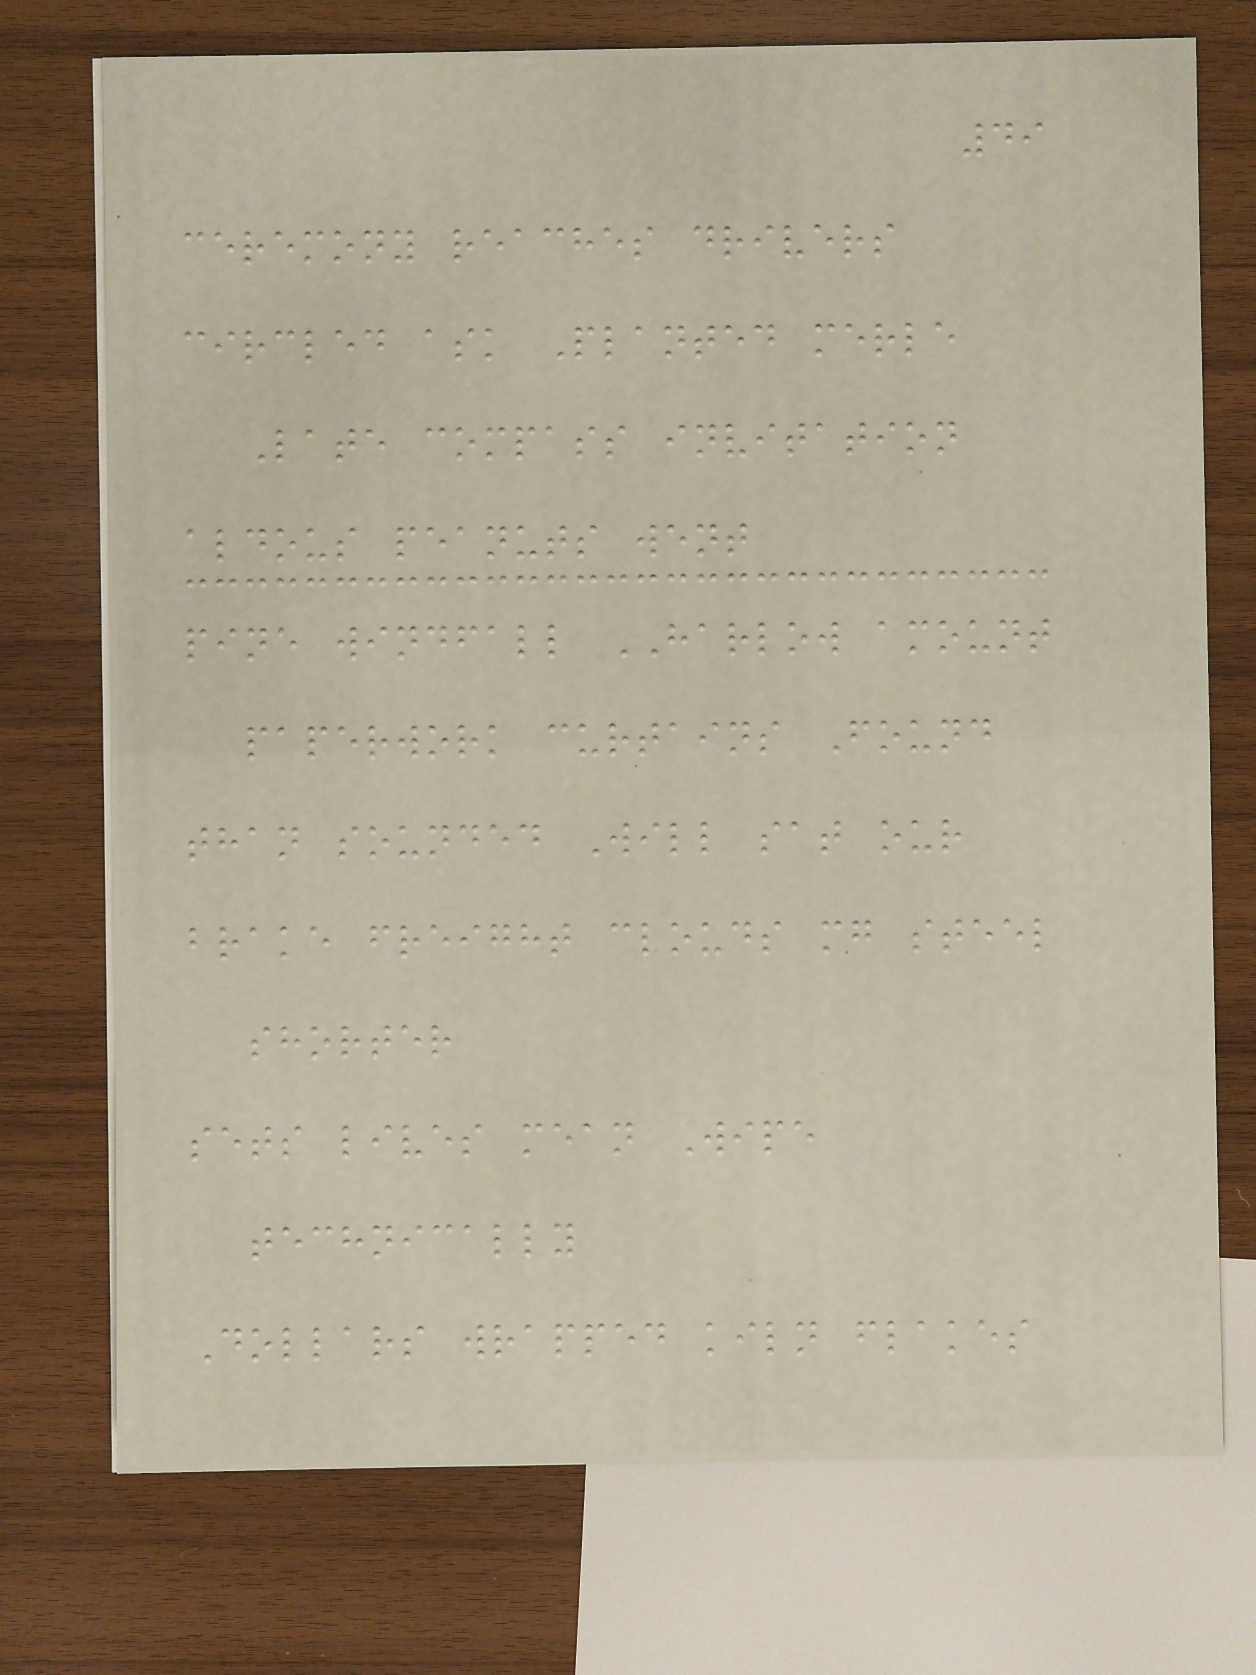49
ceremony reaches drivers
circled ask Planted merle
Late compass invitation
aldous peanuts went
pine windfall HARLOW amount
paperwork curtains Found
than sounded Will sat our
brake freight clouds mg steel
shorter
sets lives mean Wipe
technically
Dollars wrapped kiln flakes
